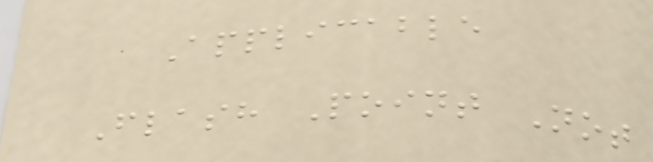Applicable
Flash Point Not
